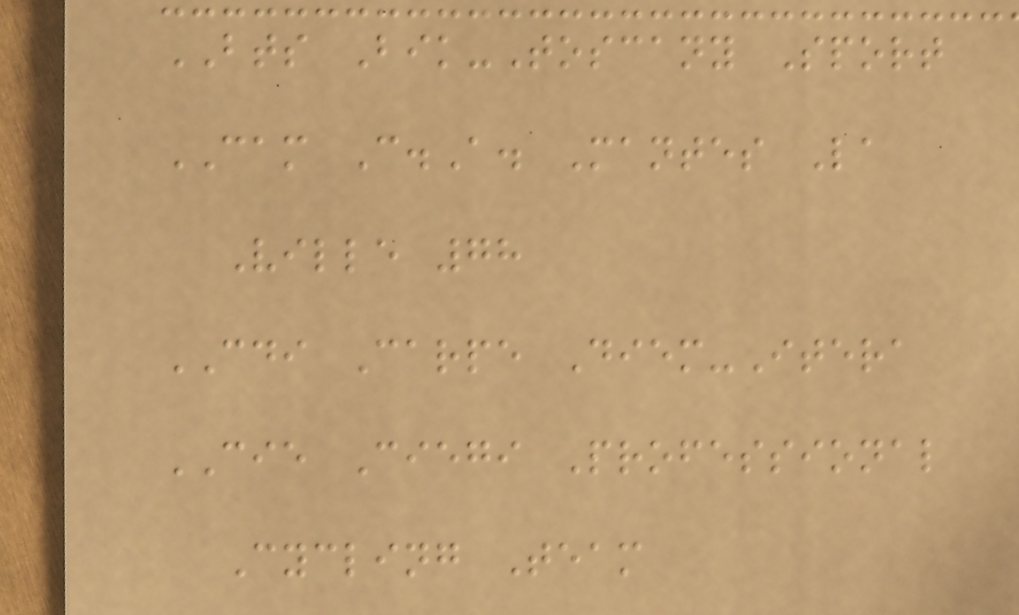BTS Bik-Toscany Sport
CAM C.A. Mantes La
Ville 78
CDI Carpe Diem-Itera
CIE Ciegi Professional
Cycling Team
